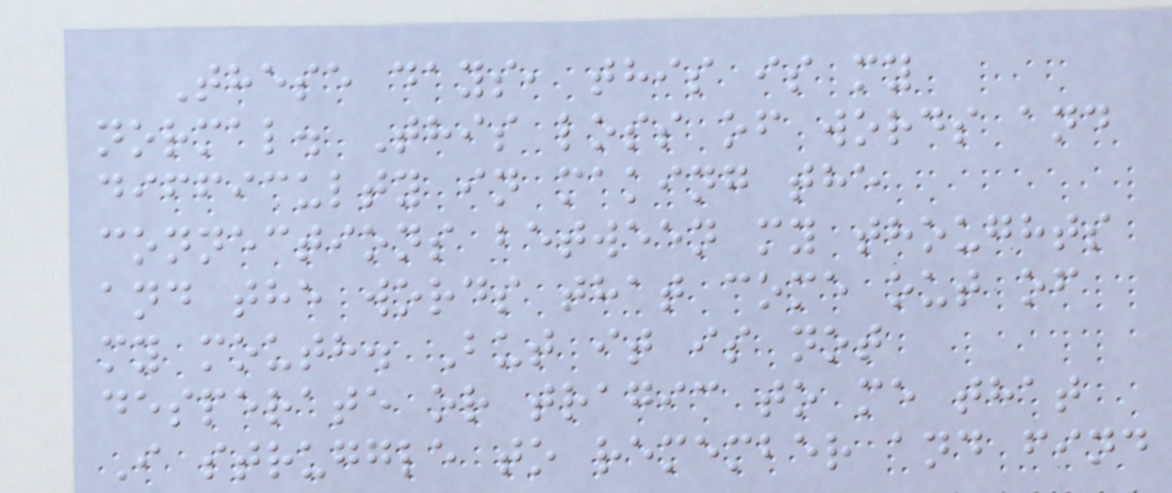These days, this is my
normal. This loss of words and
difficulty in making the
connections between my thoughts
and the words that come out of
my mouth. But it is not
desperate or tragic to me that
I struggle to remember and find
